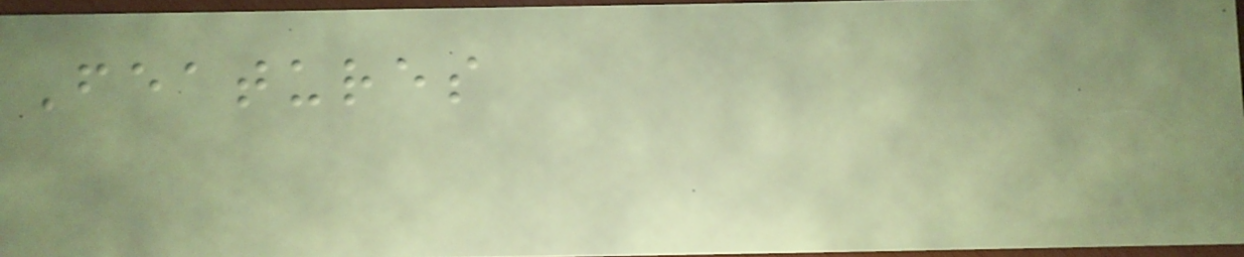Features
